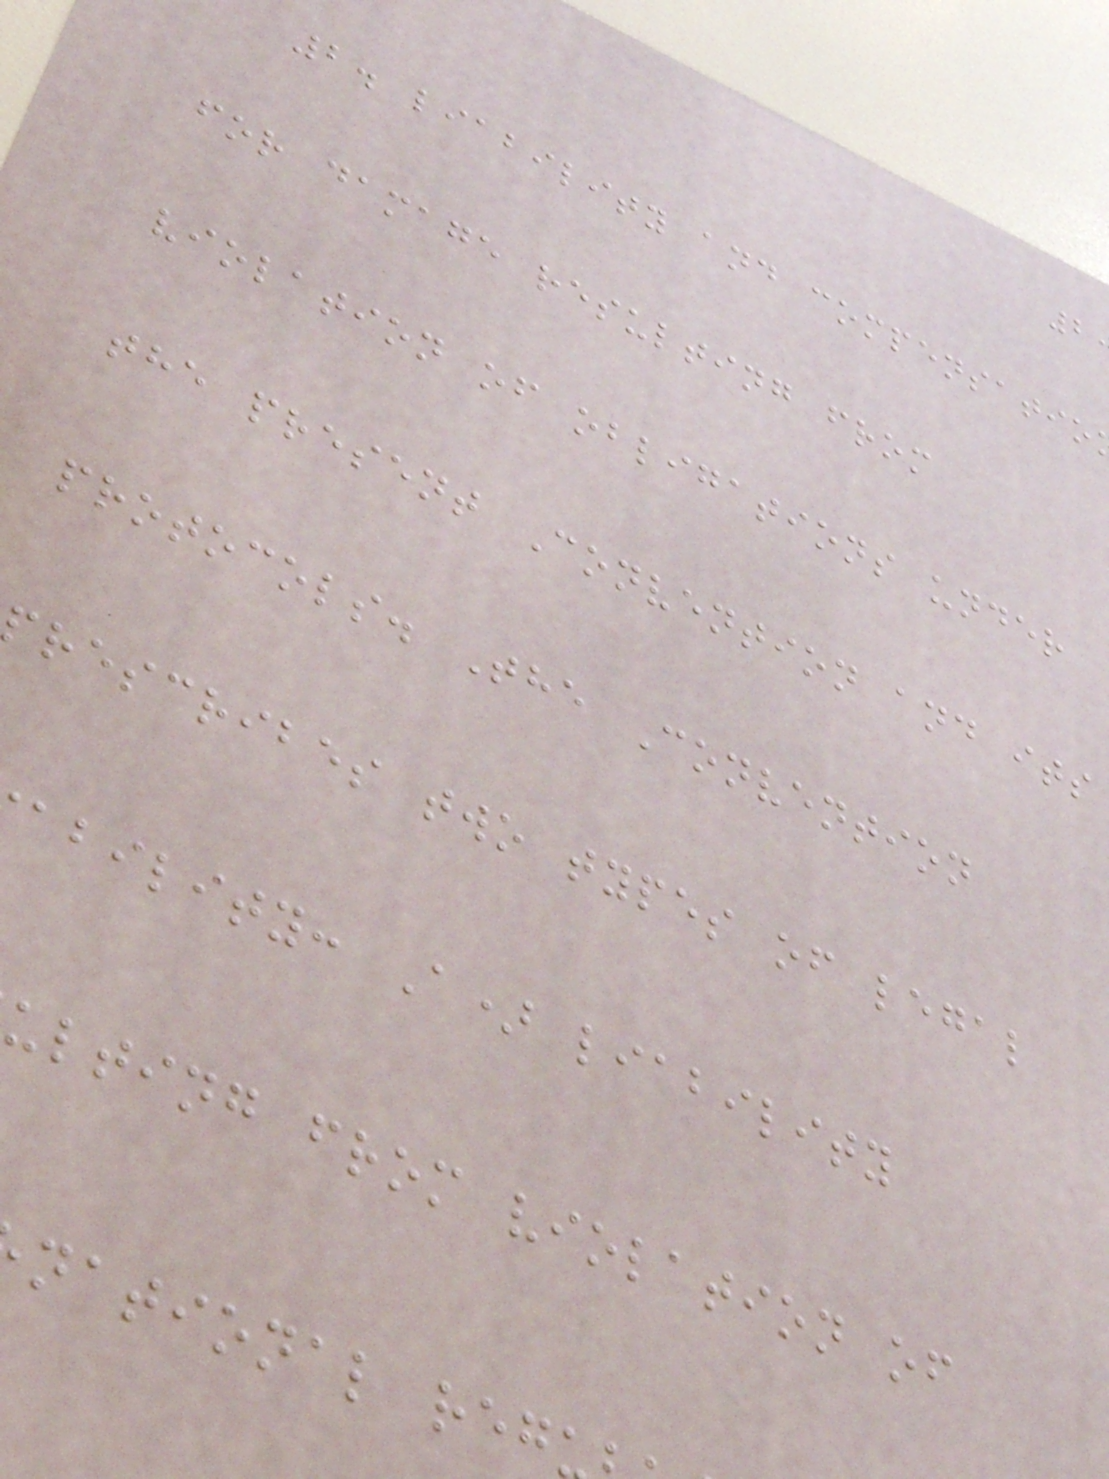2. liability and compensatio
for damage resulting from
violation of obligations under
the present Convention and its
protocols. The Convention
rescribes two types of legal
ability: A) liability
ulting from violation of
national reg
